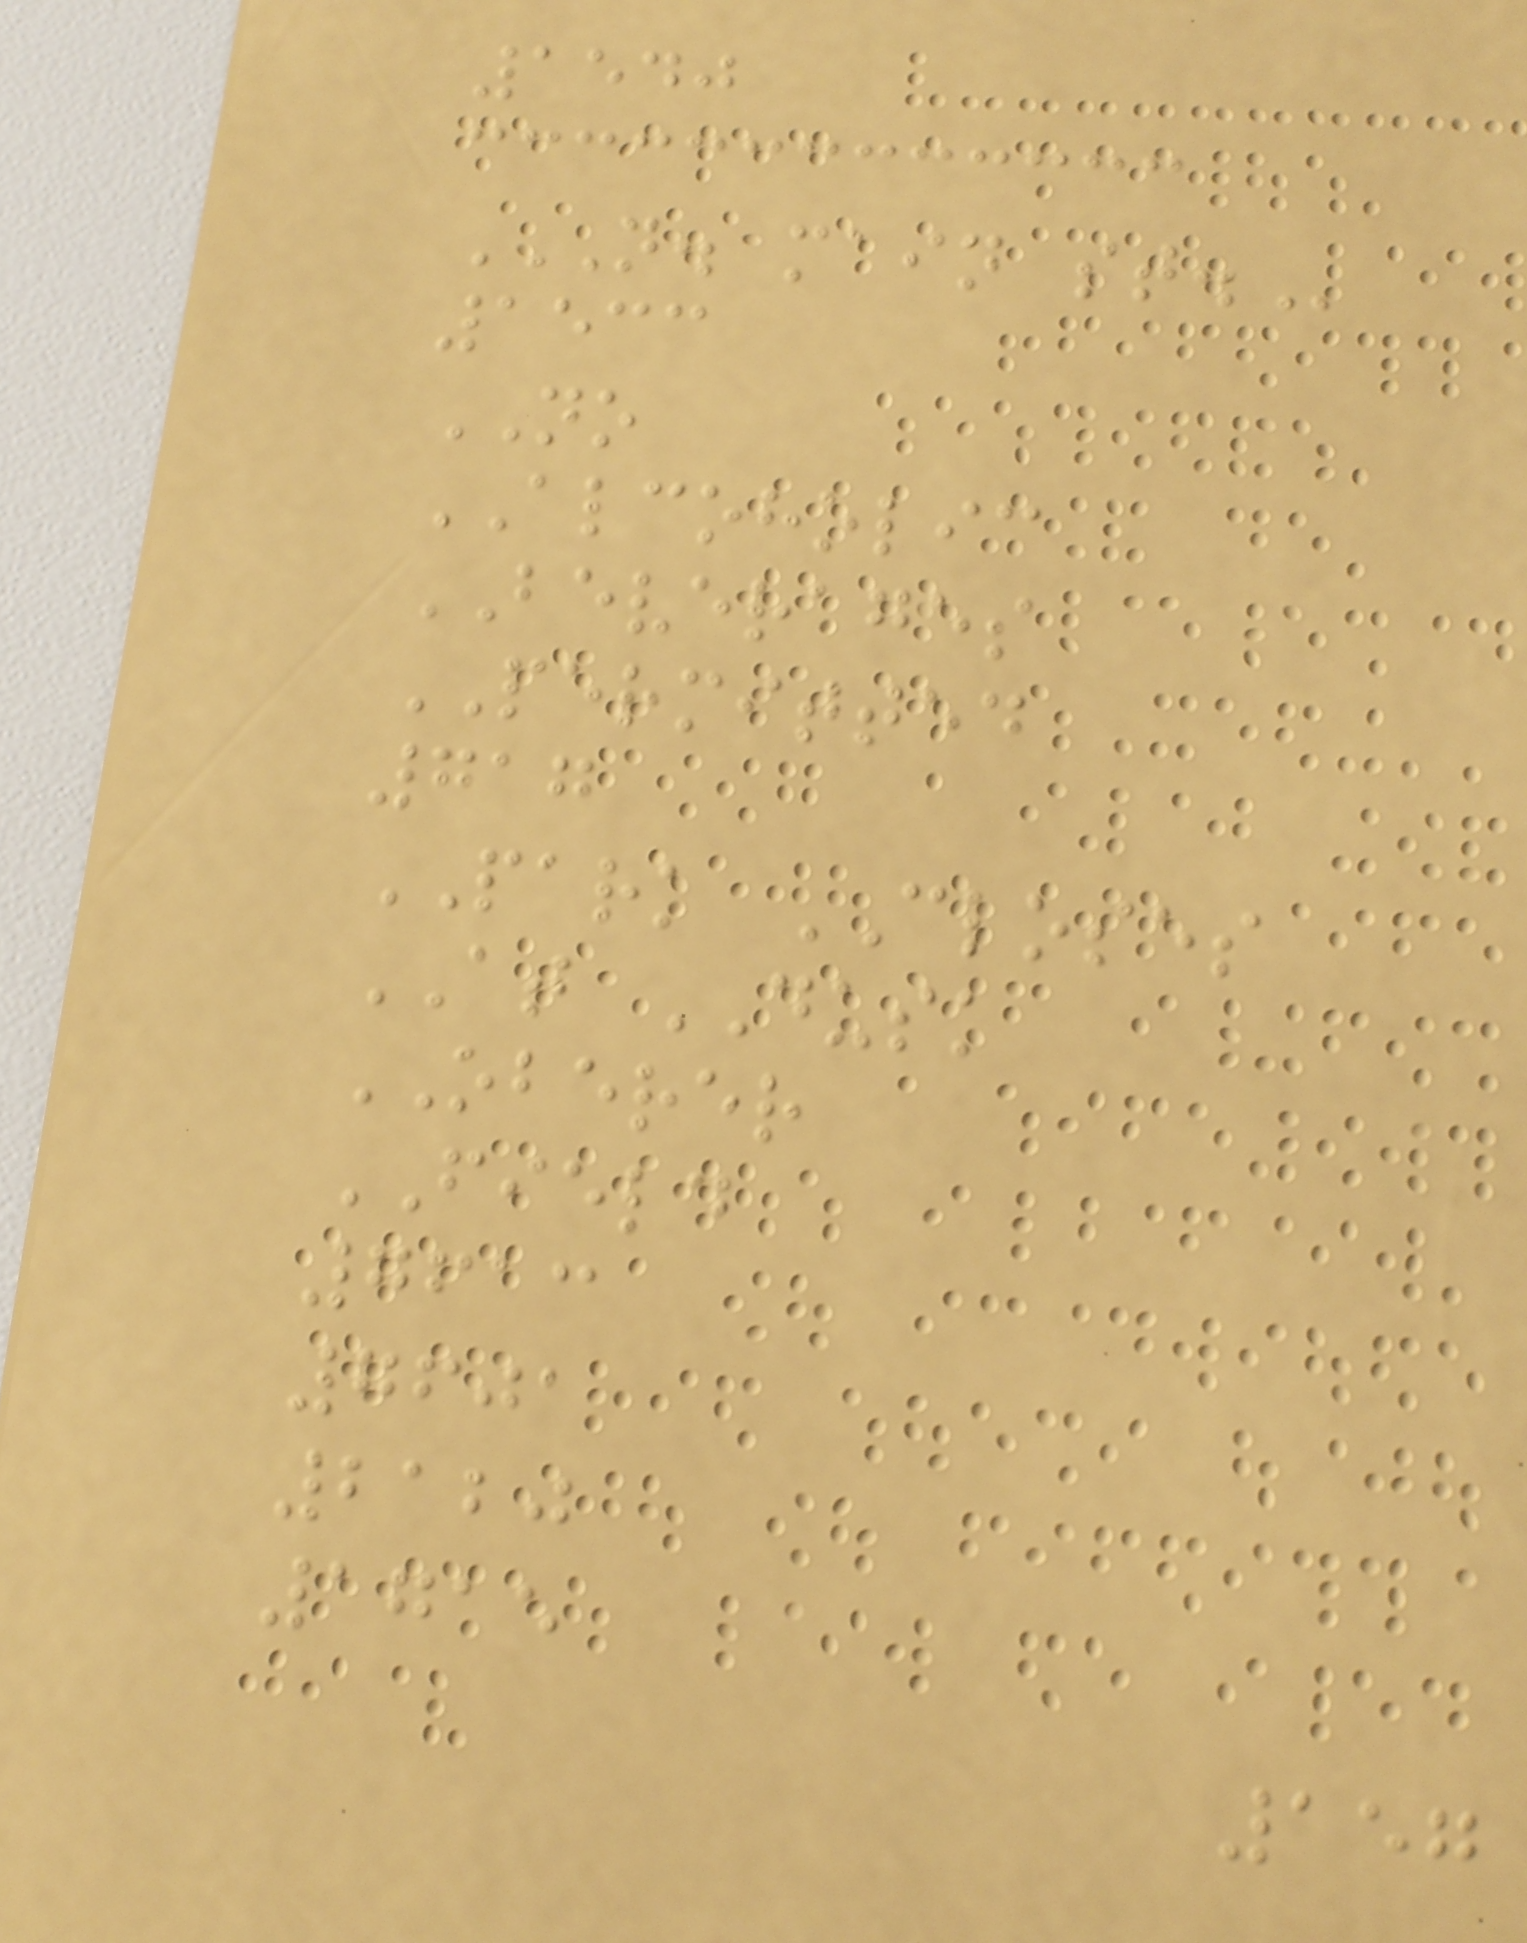1540
N. MAIN ST.
1533
NO
ALCOHOLIC
BEVERAGES
PERMITTED
717
PARK CLOSES
AT DUSK
OBERER
FIELD
7613
7601
2120
1715
157
